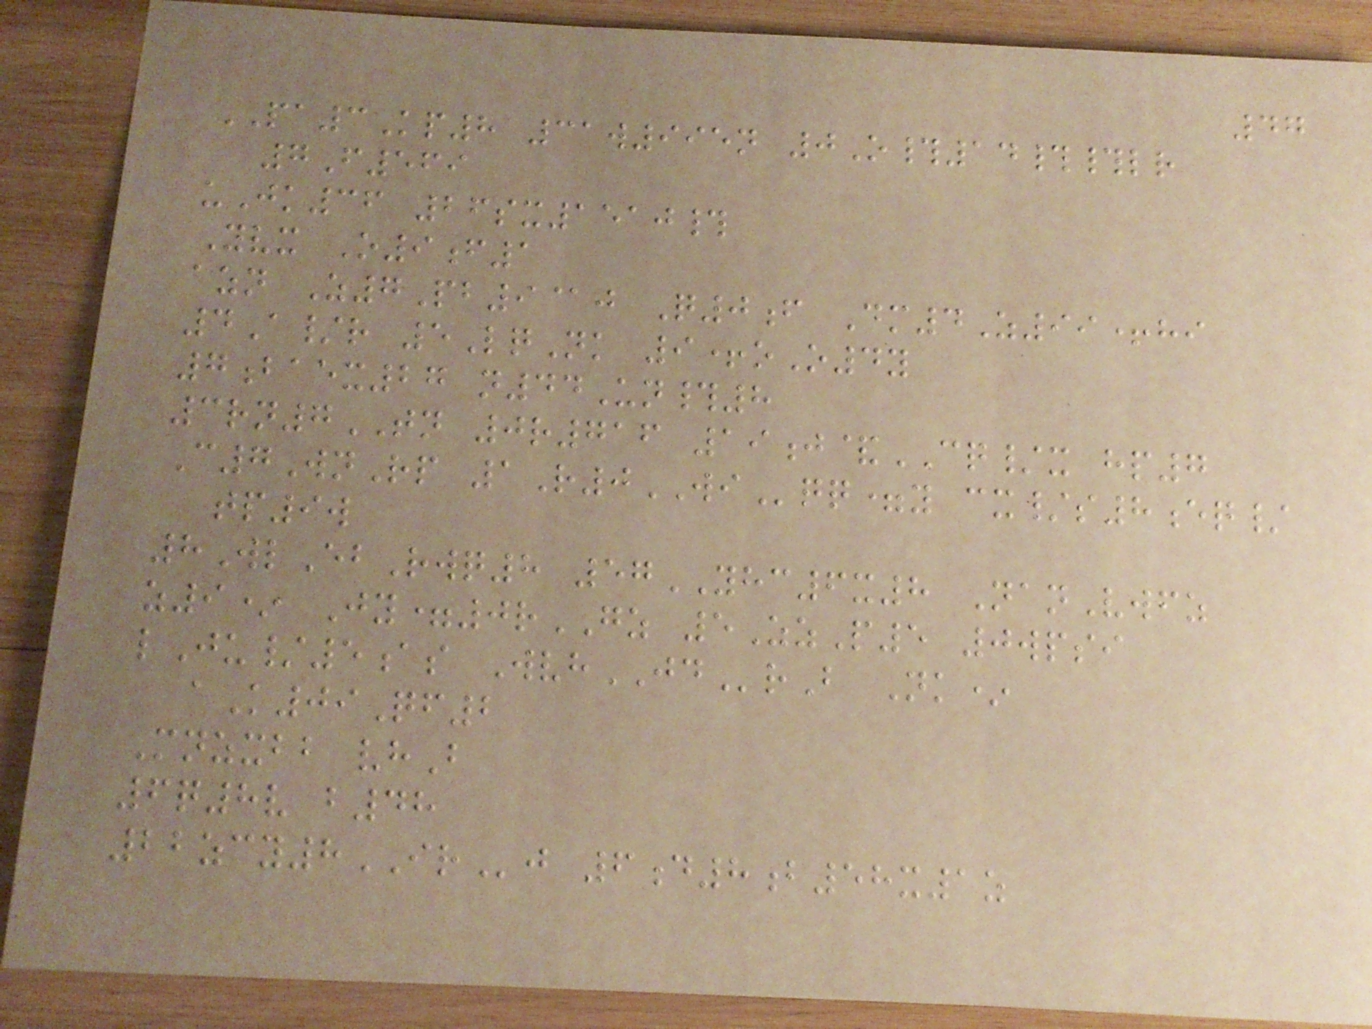47
PA3Kp8 31w995n 0O#14##lr
7F569
uJk36 26sx1510#
Yvx O9f1
azn Z7Pb9@j Q0f Dm4Z99+hi
4A/r 5LqNk 9+oO4y
7baex27 n44Un#8
3rn7TN 0r716 19j&CQ/x hp7
C7WnRp 1R0WIqq=y cx/s8eq/
tp9w
8WlEbRwq8 57YHC6x8 NanVwfz
z9* Jy=0rGZ 5ZzP5 0wpsi
lJu/5as WvhJDrB Nk*
aK09Qf2
Mnzxbb vhB
6q8v b48
22zcy8IRj 6d8b58x1z
